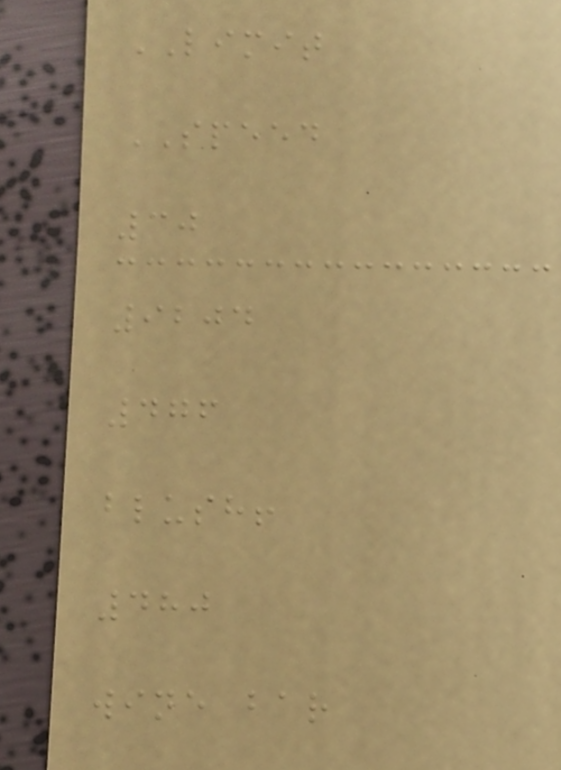LIMIT
SPEED
30
9204
476
blush!
480
wine bar
